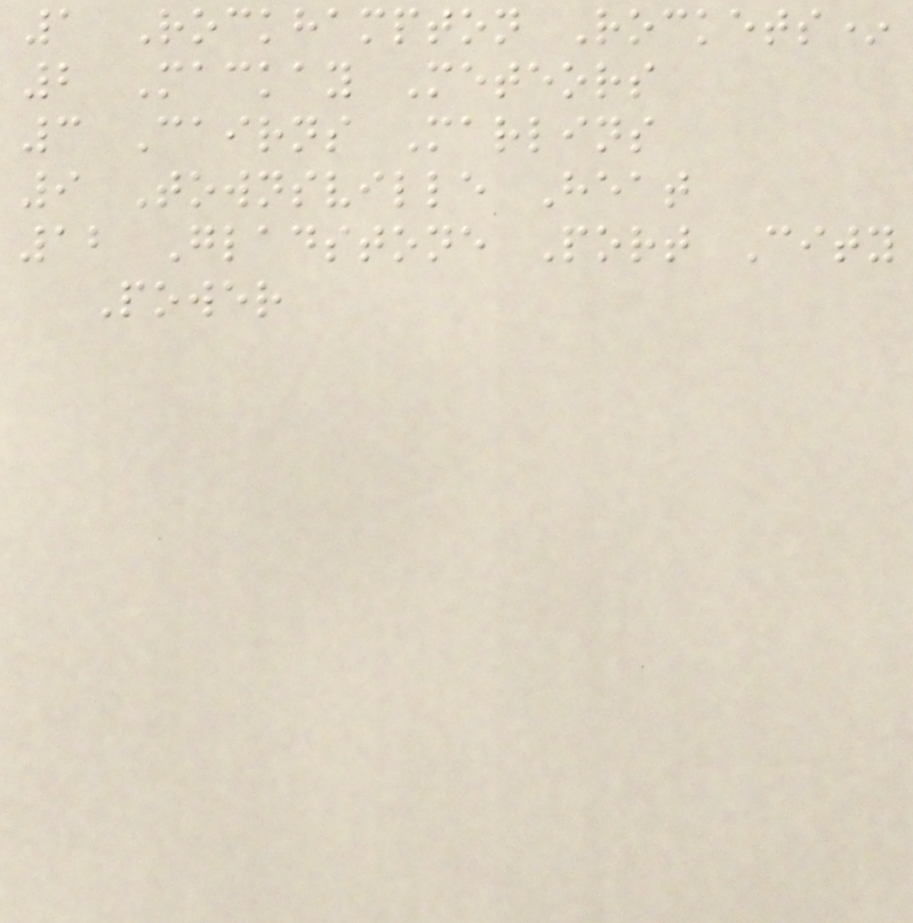1 Rockhampton Rockets*
2 Mackay Meteors
3 Cairns Marlins
9 Townsville Heat
12 Gladstone Port City
Power
